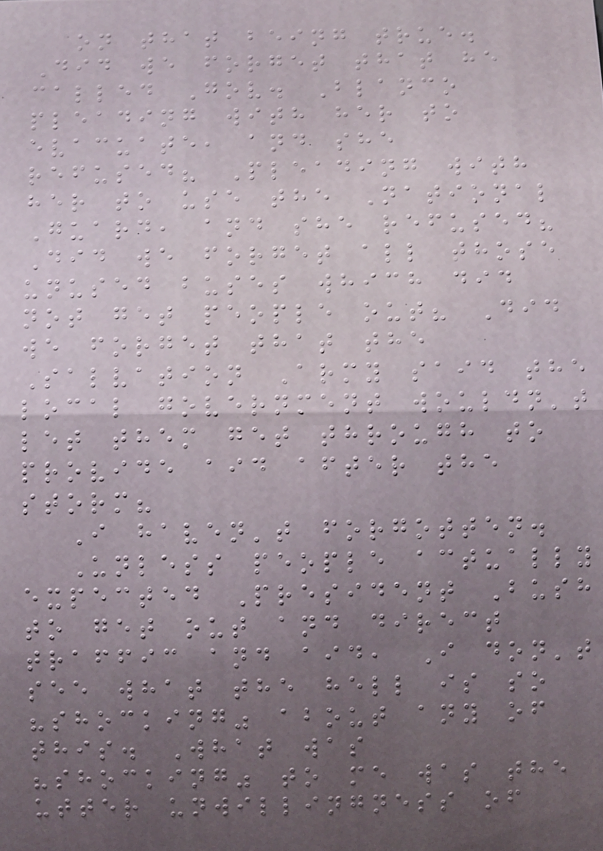on that being true.
Did we forget that he
called Gov. Blanco
pleading with her to
evacuate, and she
refused? Pleading with
her to use the National
Guard, and she refused?
Did we forget all those
unused buses which did
not get people out? Did
we forget that the
Salvation Army said the
local government wouldn't
let them get through to
provide aid after the
storm?
I haven't forgotten.
Unless people actually
expected President Bush
to get out and direct
traffic and aid, I don't
see what the hell is so
"shocking" about any of
this. What was
"shocking" to me was the
utter unwillingness of
